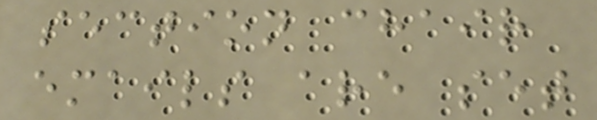section chair
emails are set
